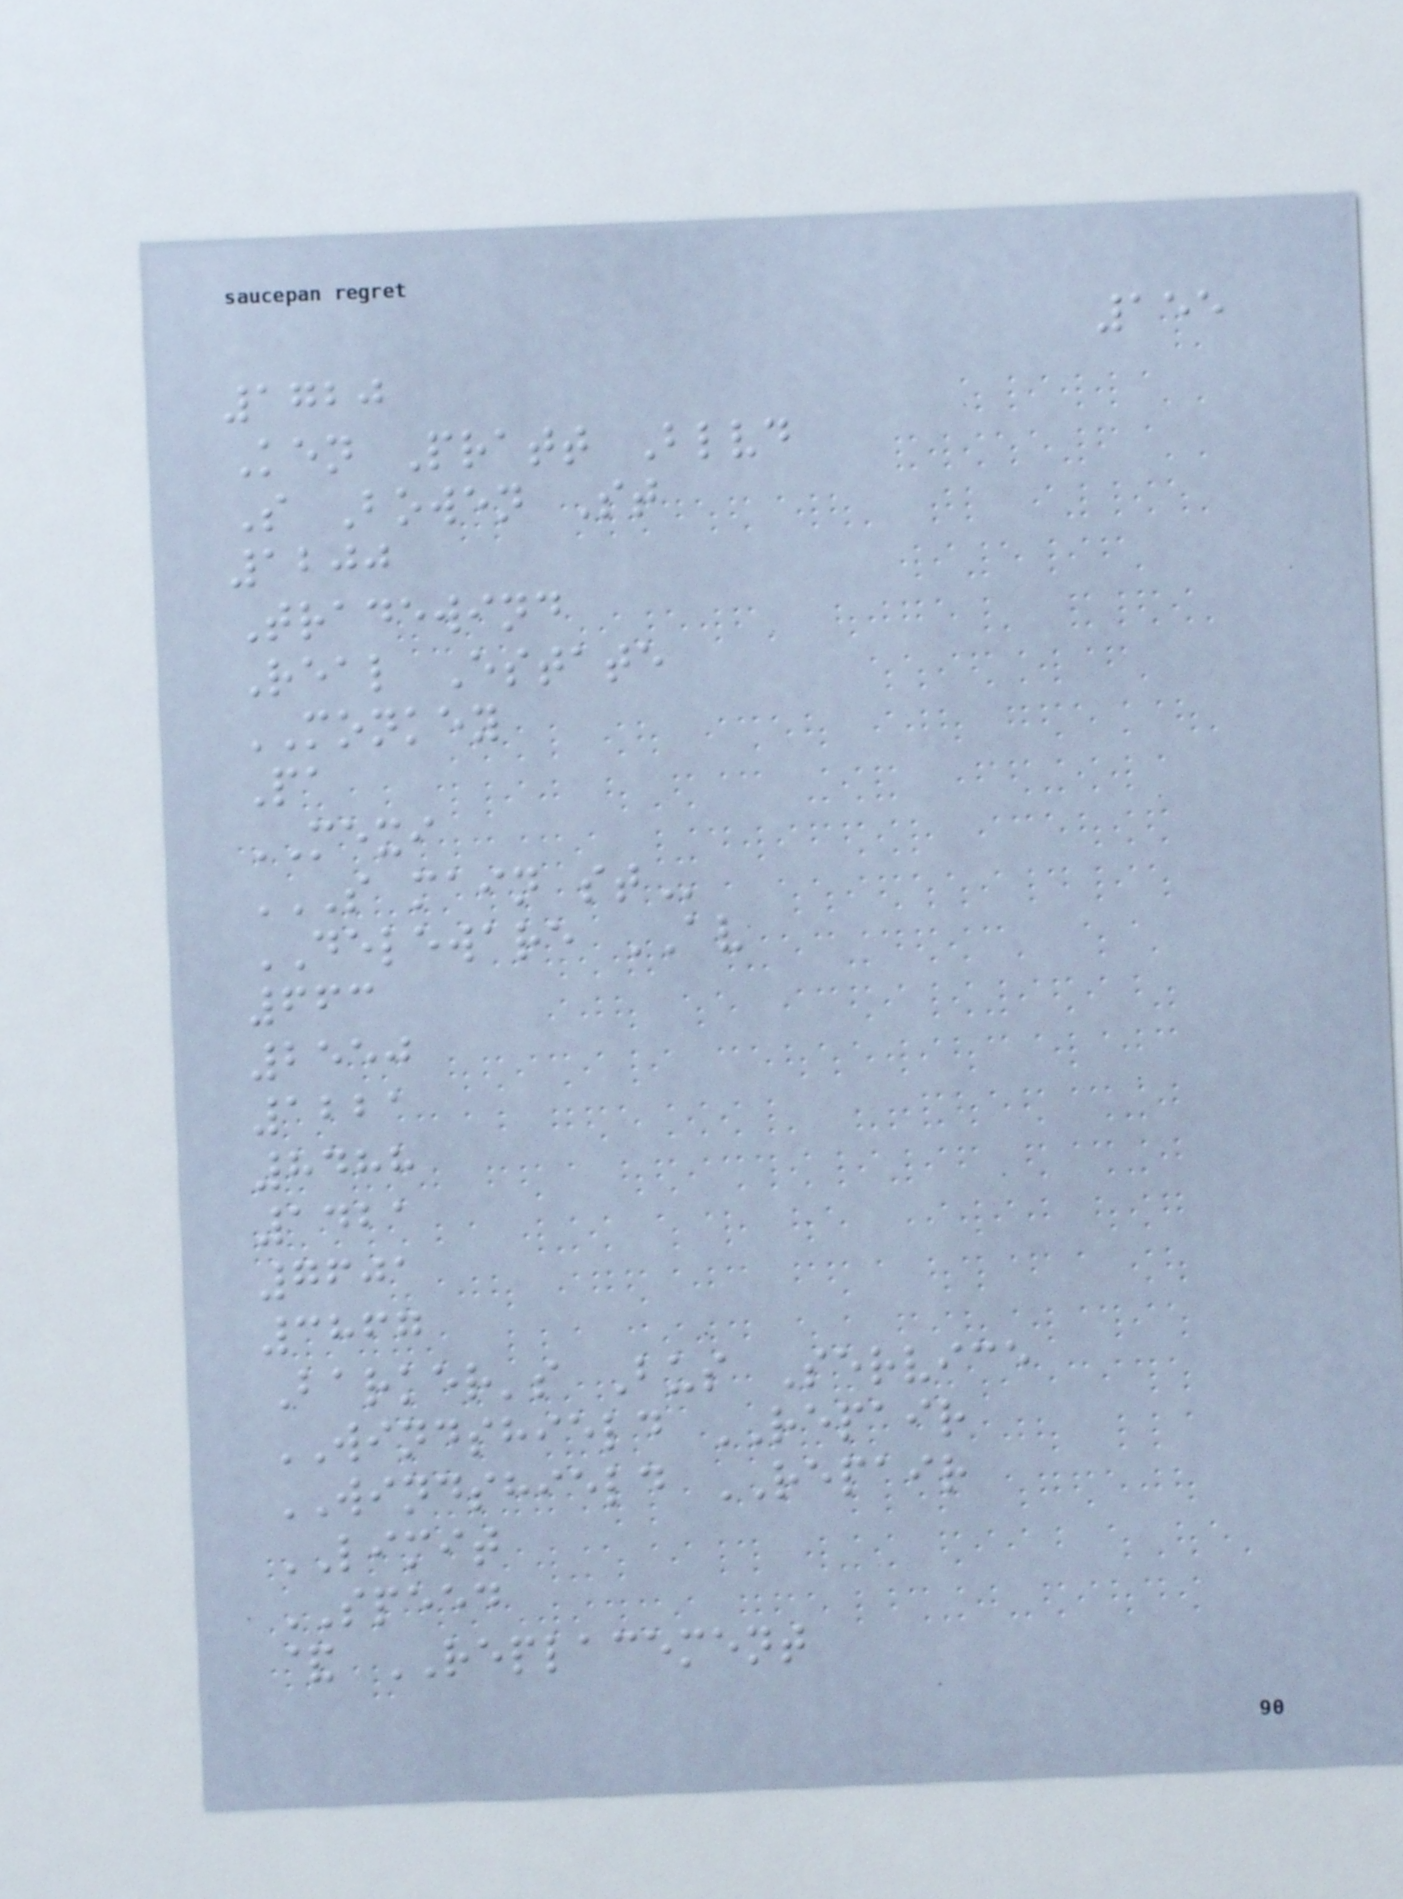155
1720
Ken Pratt Blvd
S Bowen St
1200
Tradewind
Real Estate
MONKEY
Pa
MEXI
S MAIN ST
DELEWARE AV
663
2550
1221
8488
1421
7601
3867
Barker's Bus Service
WINDSHIELD REPAIR
WINDSHIELD REPAIR
LIMIT
SPEED
& REPLACEMENT
